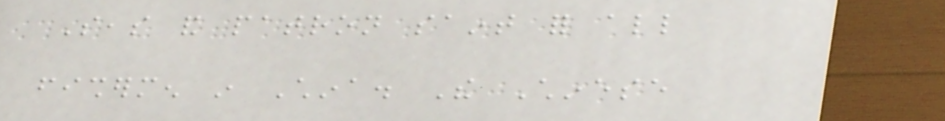Seas and patron saint for all
fishermen in China. The Chinese
